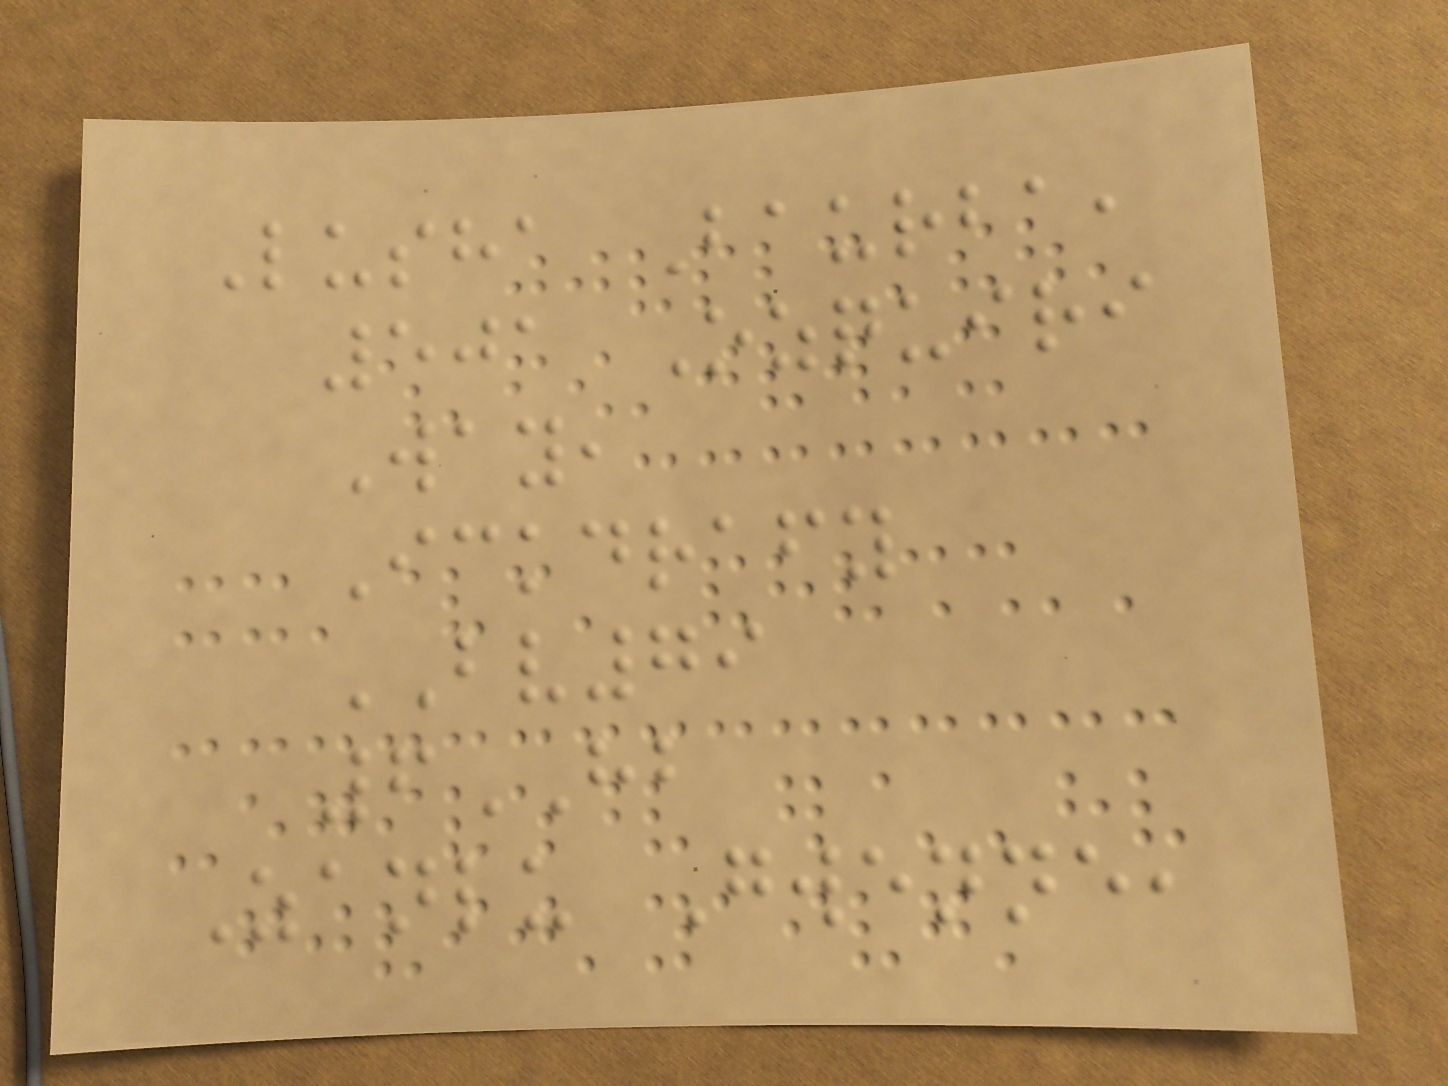Lusha Baurba,
501 Ozquiri
Way,
Ickdrafy
BV79
6HB
Zanlu Gwenne,
